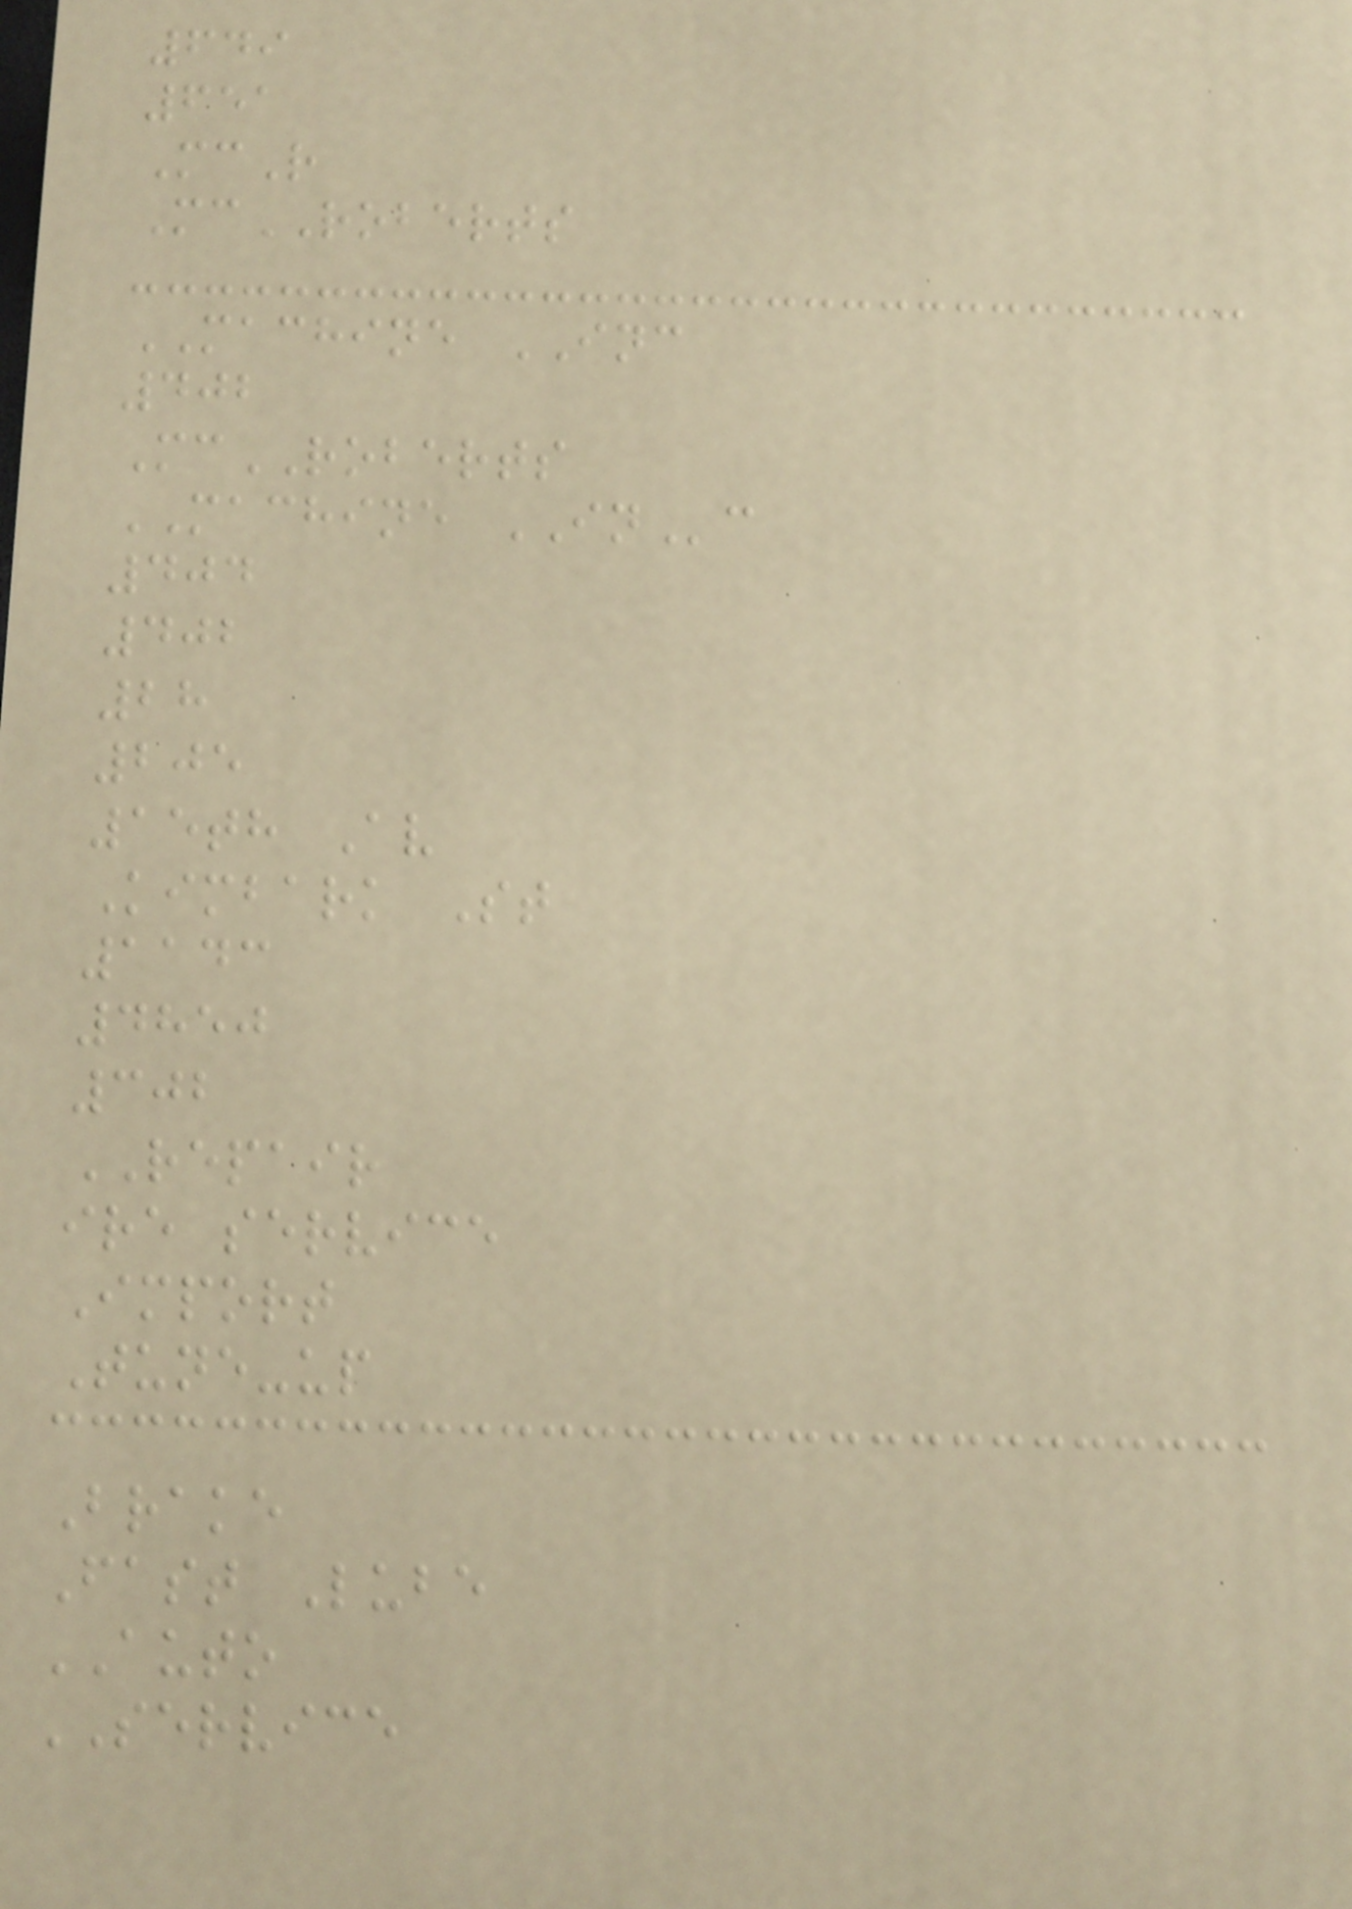649
651
McR
McROBERTS
MACHINE INC
402
McROBERTS
MACHINE INc
404
402
28
205
15th Av
Kimbark St
1143
4850
302
REPAIR
ire service
Import
Tune-up
Brake
Fast Lube
AUTO
SERVICE
